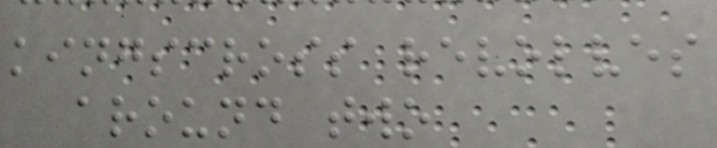kingscross revolves
around two
